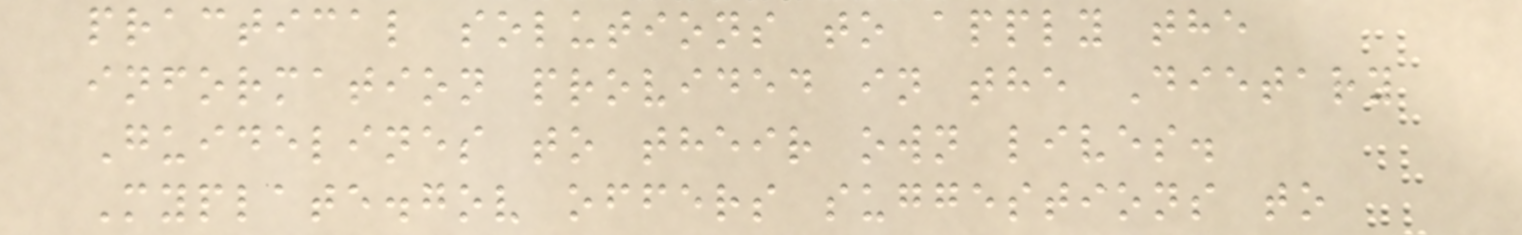practical solutions to apply the
information provided in the Dietary
Guidelines to their own lives.
Myplate.gov offers suggestions to
